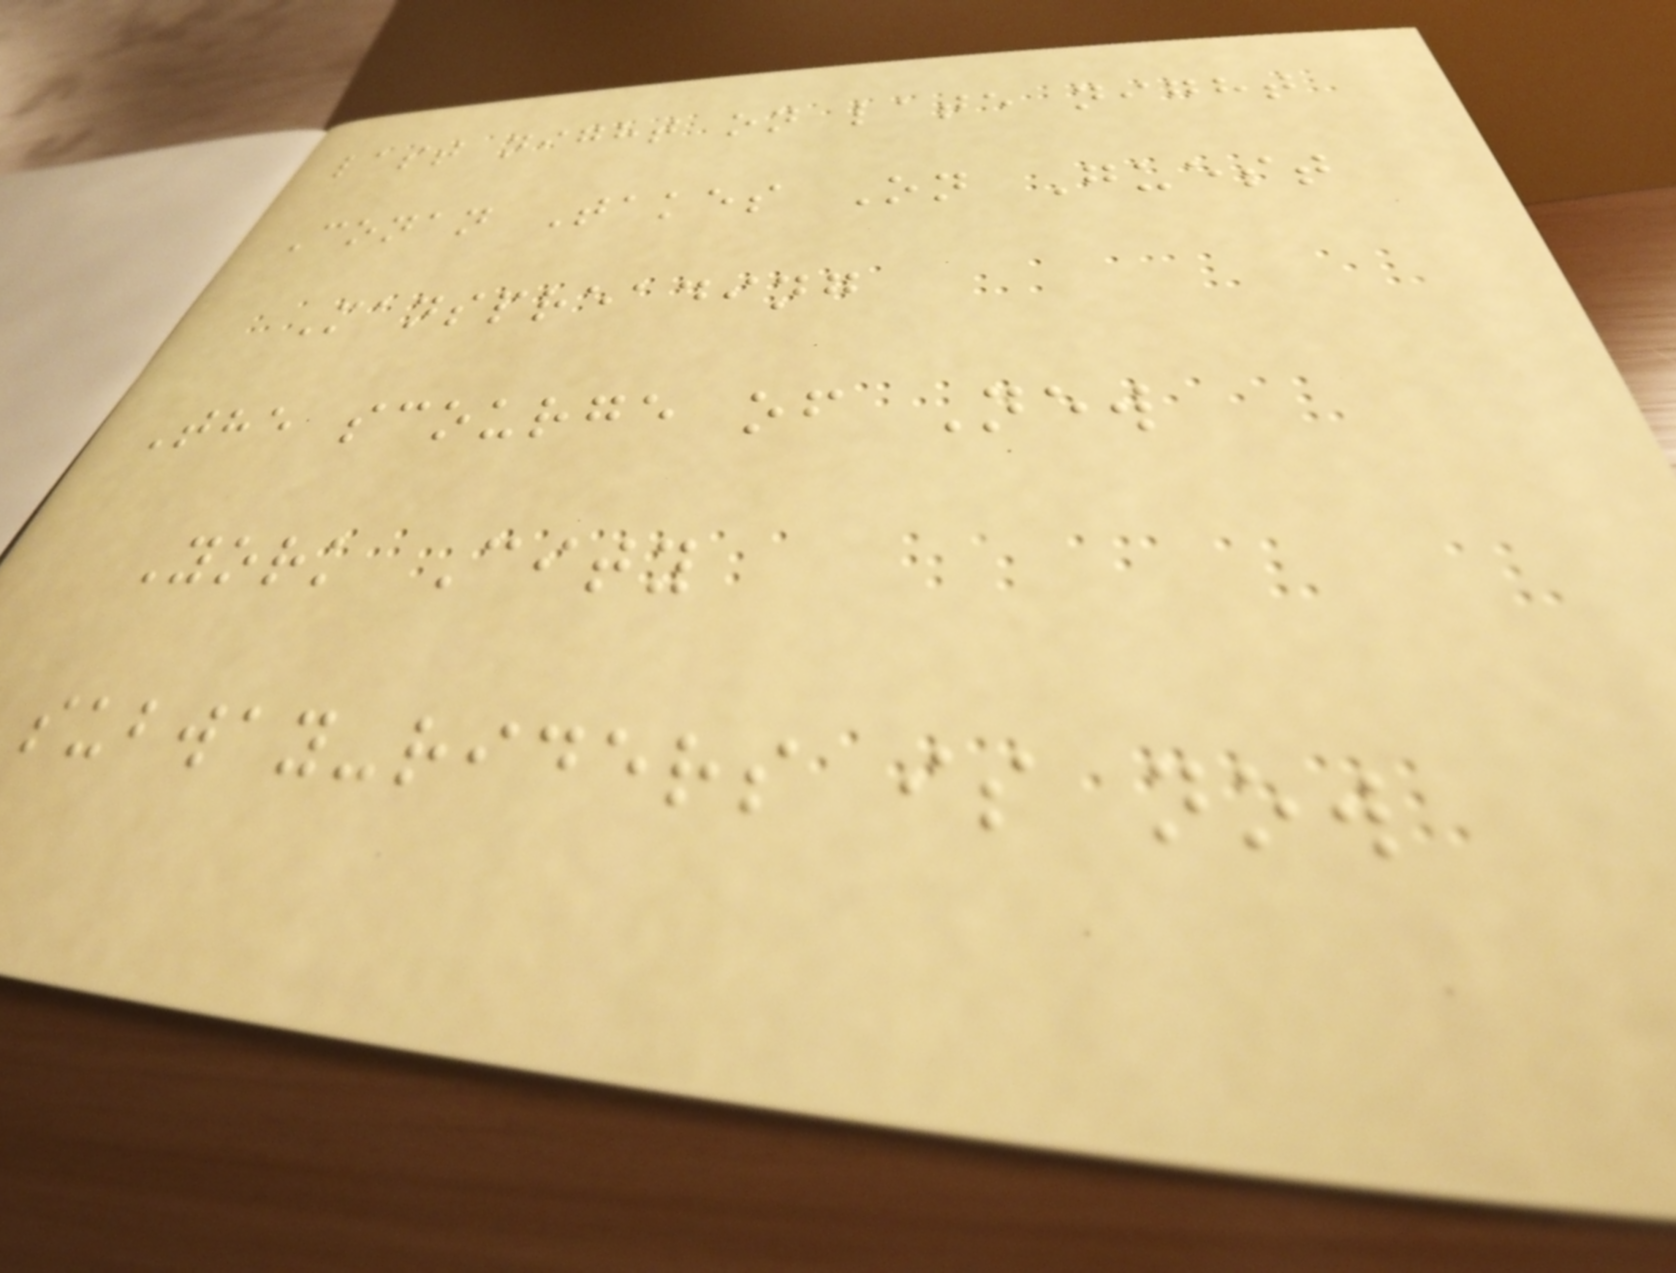last night on late night
Conan Takes On Guest
Manspreading
The scourge of New
York City
subway-riders is now
